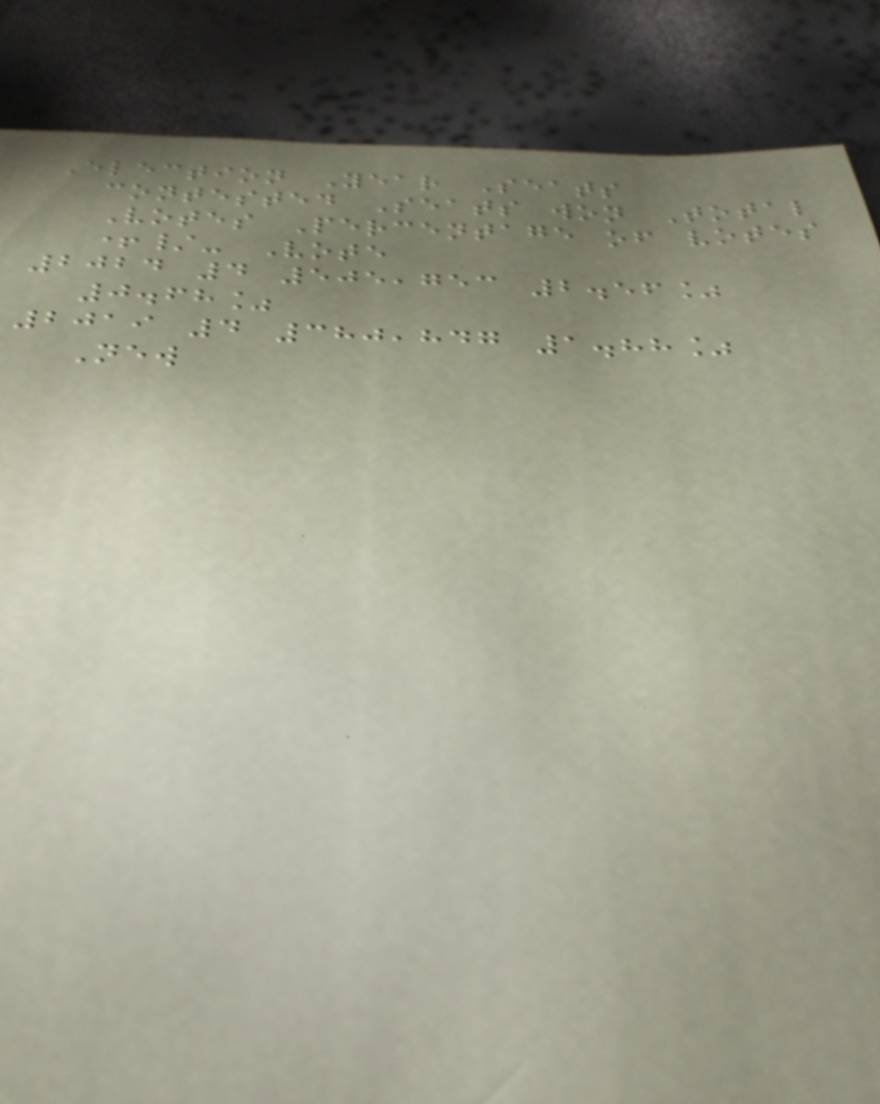Election Year Seats
contested Seats won Total
Votes Percentage of votes
+/- Vote
2024 4 505,753 2.56%
0.68%
2019 4 380,847 1.88%
New
